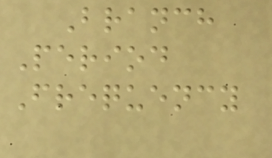Branch
Period
Frequency
